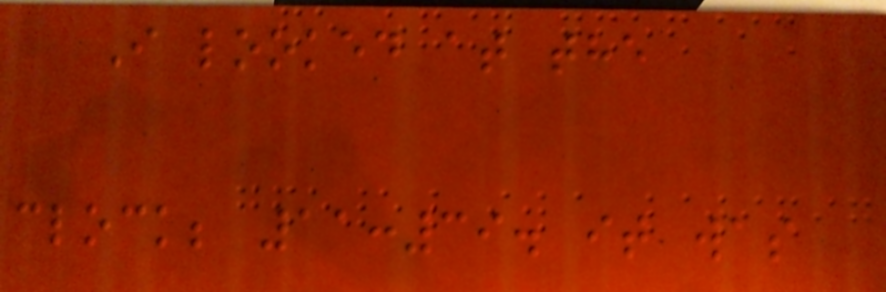I looked at the
clock; 11:39. it was
